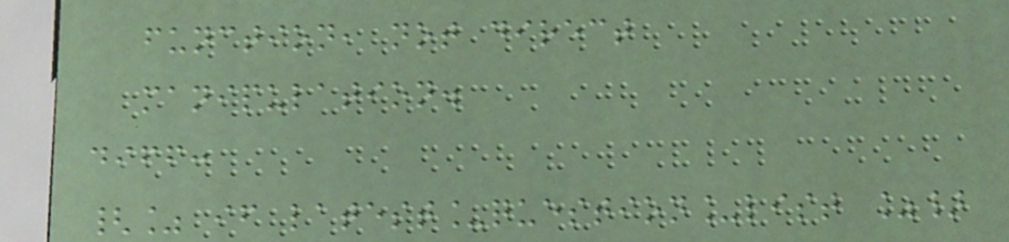function, not direct
manipulation.
diff:
{% if latest_question_list %}
